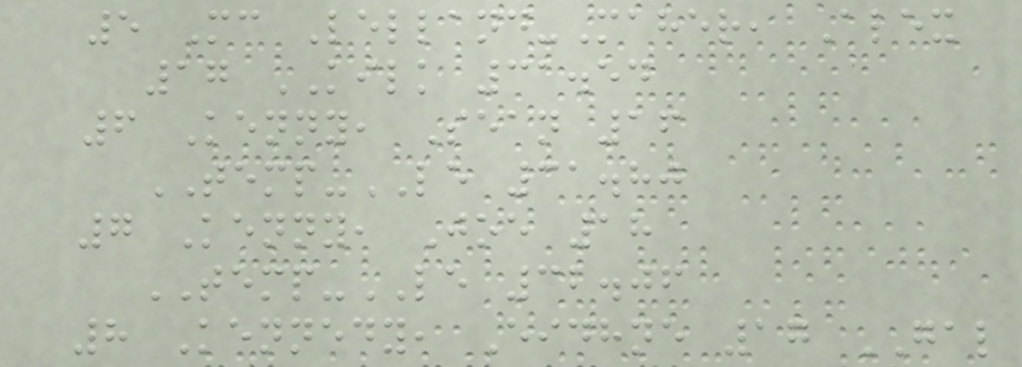5 Mc Lelland-Maher, Alex
17 KILK 31.54
6 Kenny, Sean 16
TEMP-LE 31.80
7 Kenny, Joe 18
TEMP-LE 32.06
8 Kennedy, Eidhne 17 GAL
